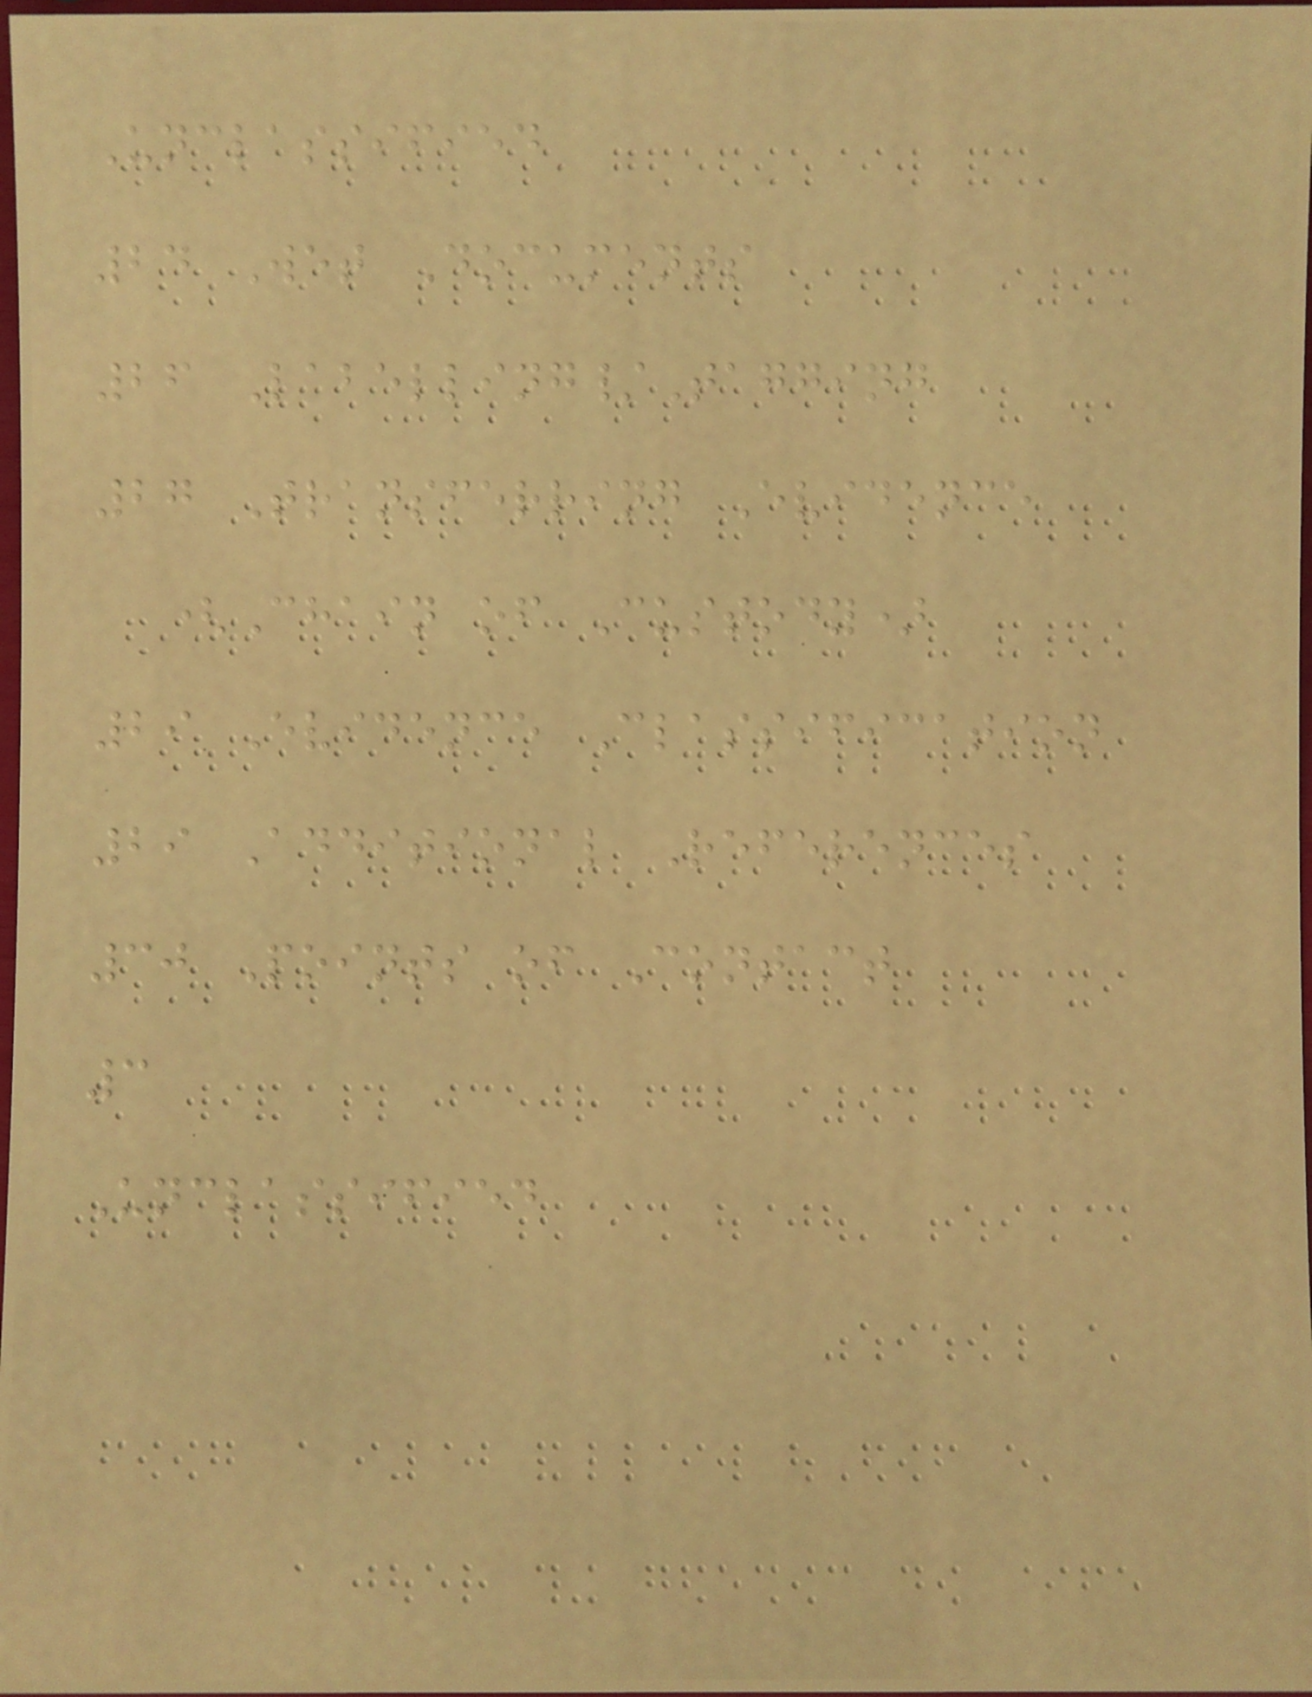Unclassified
24 Wet Documents
26 Labelling/Tagging
27 Transferring Evidence
(Chain of Custody)
29 Evidence Classification
29 Additional References
30 Points of Contact
3
Unclassified
